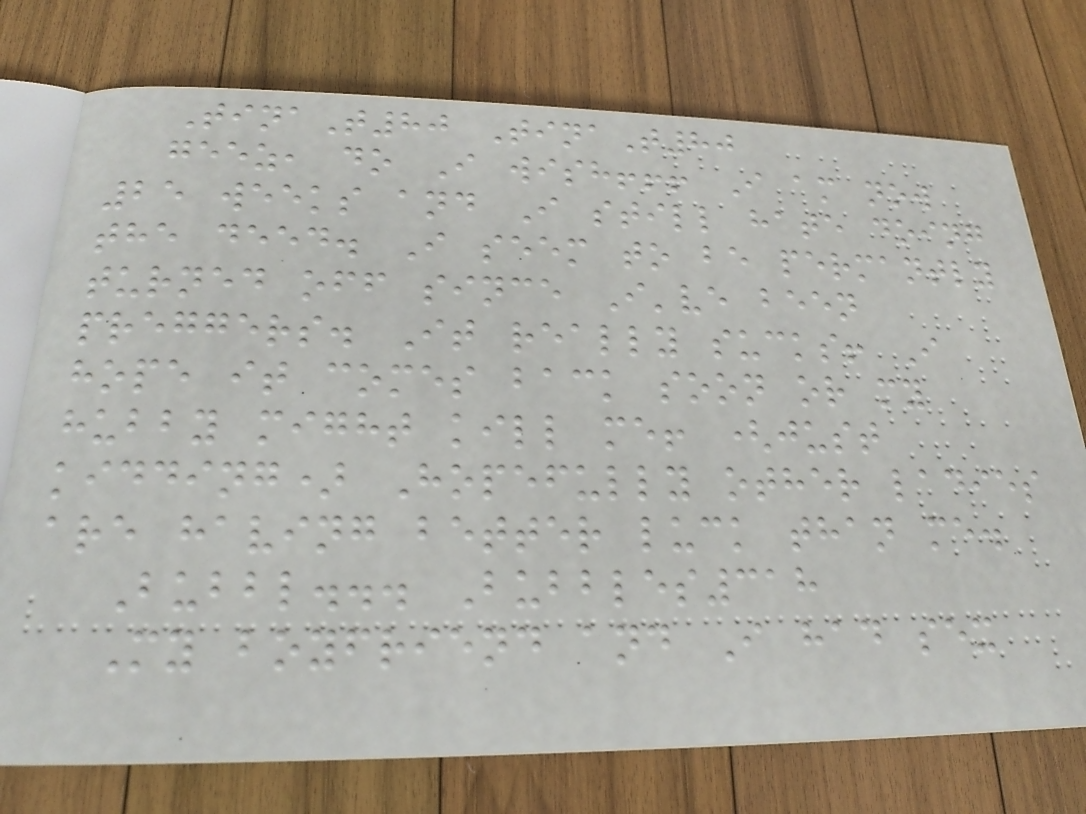TinaT80 TinaT80
geez, do I wish!!! I am now
25 weeks and I still hate doing
the deed. I seem to be permantly
turned off since I've been
preggers. It really sucks! I
hope it comes back soon or my
hubby might kill me! (just
kidding) Hopefully other ladies
are having better luck than me.
Bubbl... Bubbles318
My boyfriend and I had sex
